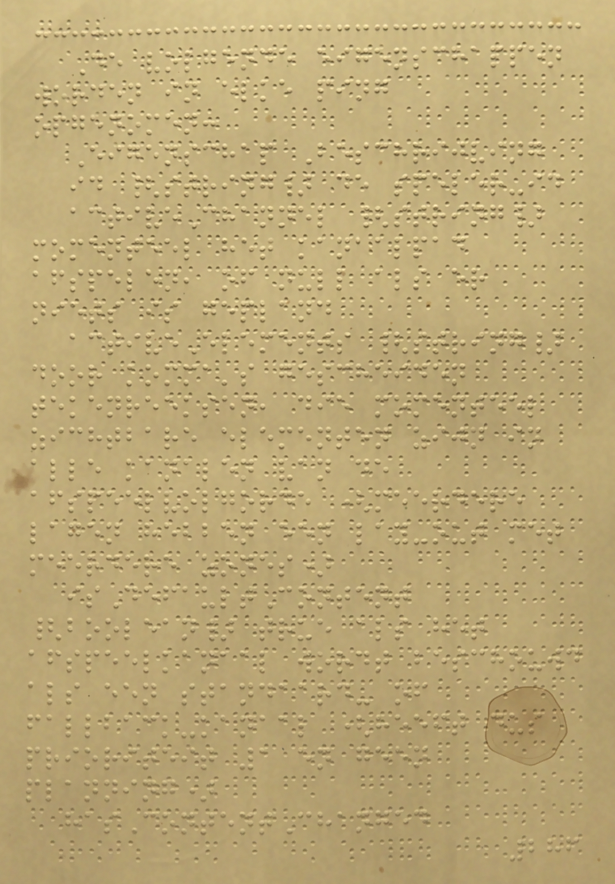De volgende eigenschappen
worden in elke ping
opgenomen:
Eigenschap Beschrijving
id {string} de speler-id
activeChannel {string}
momenteel het kanaalpad
afspelen, of null als er
niets is gepland
activeElements {string}
door komma's gescheiden
tekenreeksen, die momenteel
zichtbare elementen zijn in
alle kanalen van de
afspeelvolgorde (meerdere
lagen hebben een lay-out met
meerdere zones)
isDefaultContent
{boolean} true als het
afspeelkanaal wordt beschouwd
als een standaard- of
fallback-kanaal (heeft dus
prioriteit 1 en geen
planning)
hasContentChanged
286
